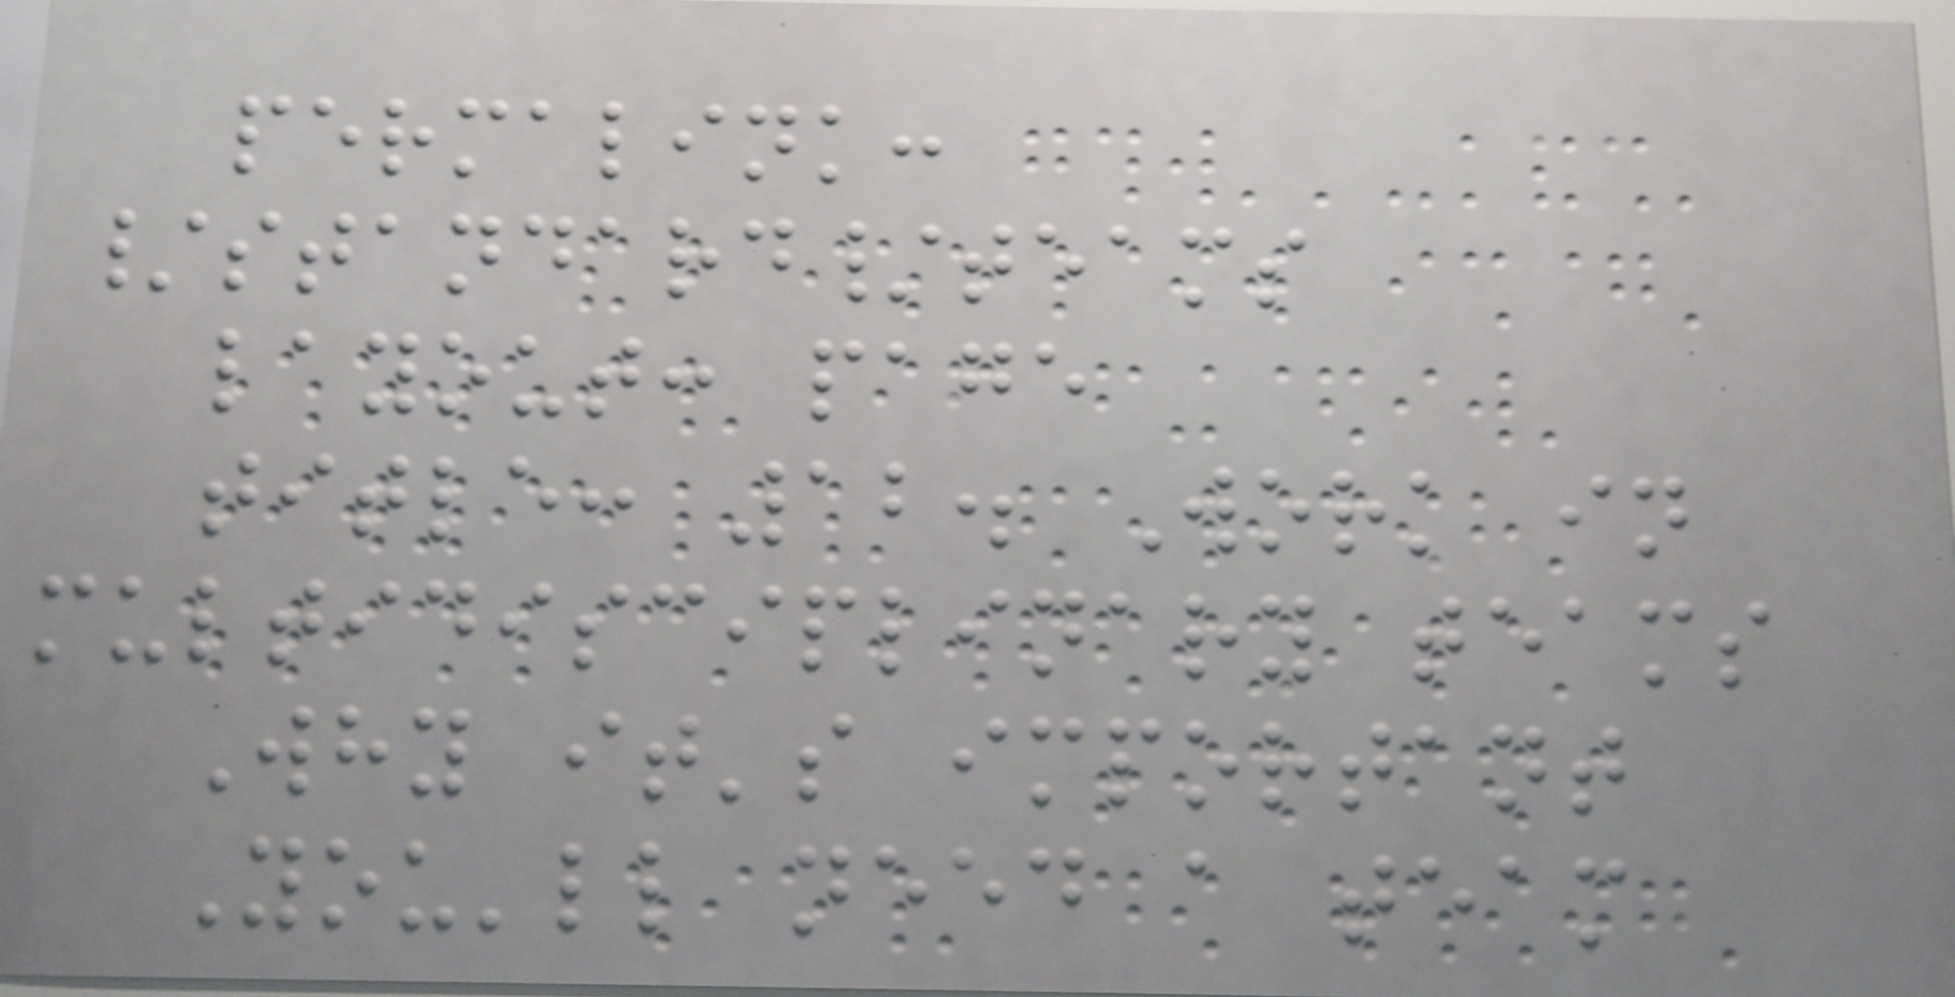permalink:
/standard/teams
layout: page
title: 12. Work in
multidisciplinary teams
Why it's important
You'll need a team
